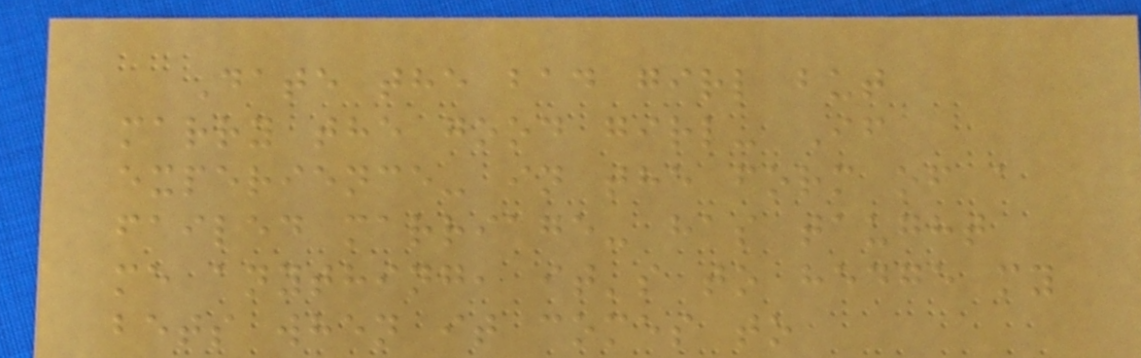Date the bad girl but
marry the good girl- If
experience- in the form of a
failed marriage- has taught
me anything, it's to hedge my
bets when it comes to
